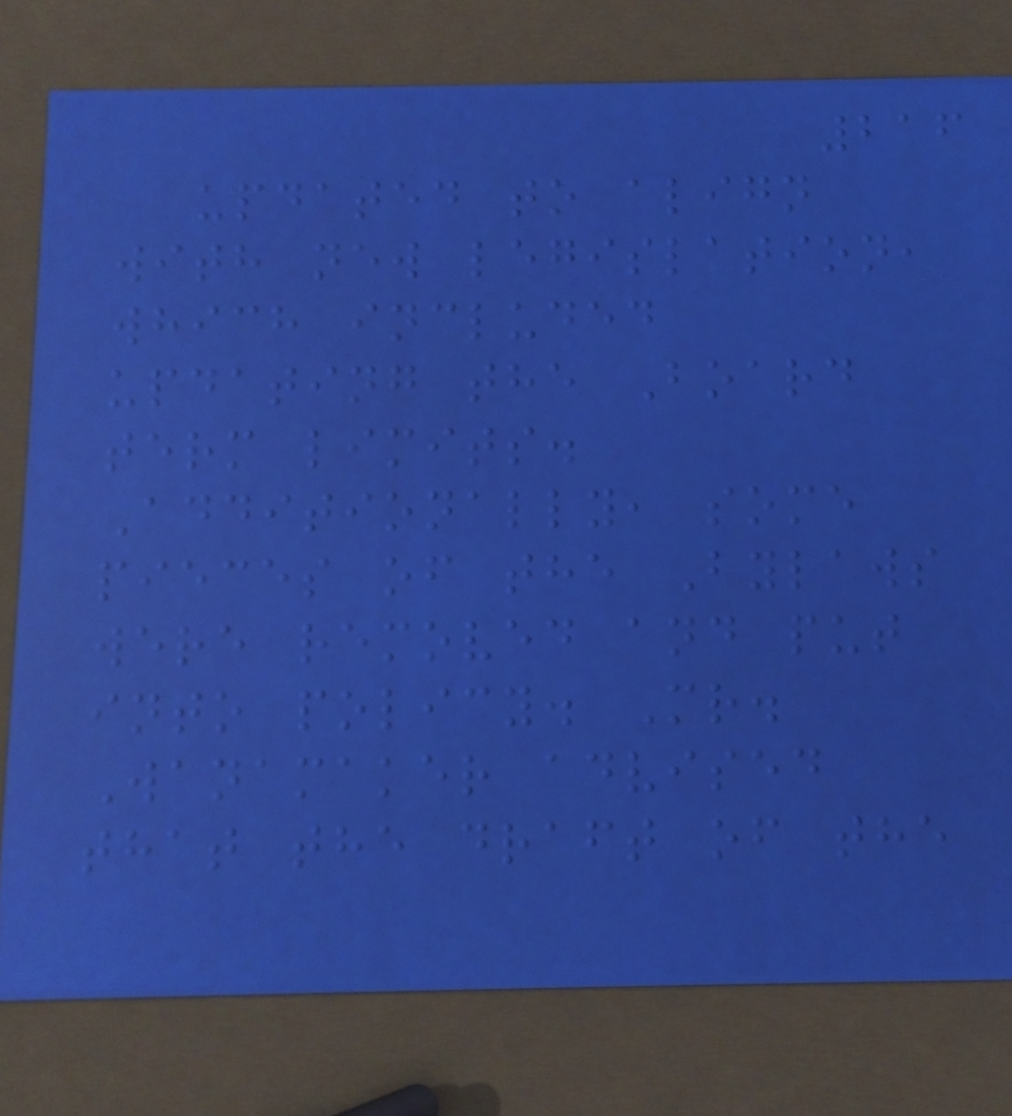216
updated to align
with new legislation,
which included
updating the Board
term limits.
Additionally, some
pieces of the Bylaws
were removed and put
into policy. Mr.
Wanamaker advised
that the draft of the
